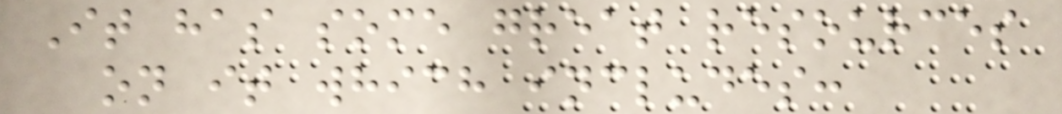It has some great resources
on it which includes:
